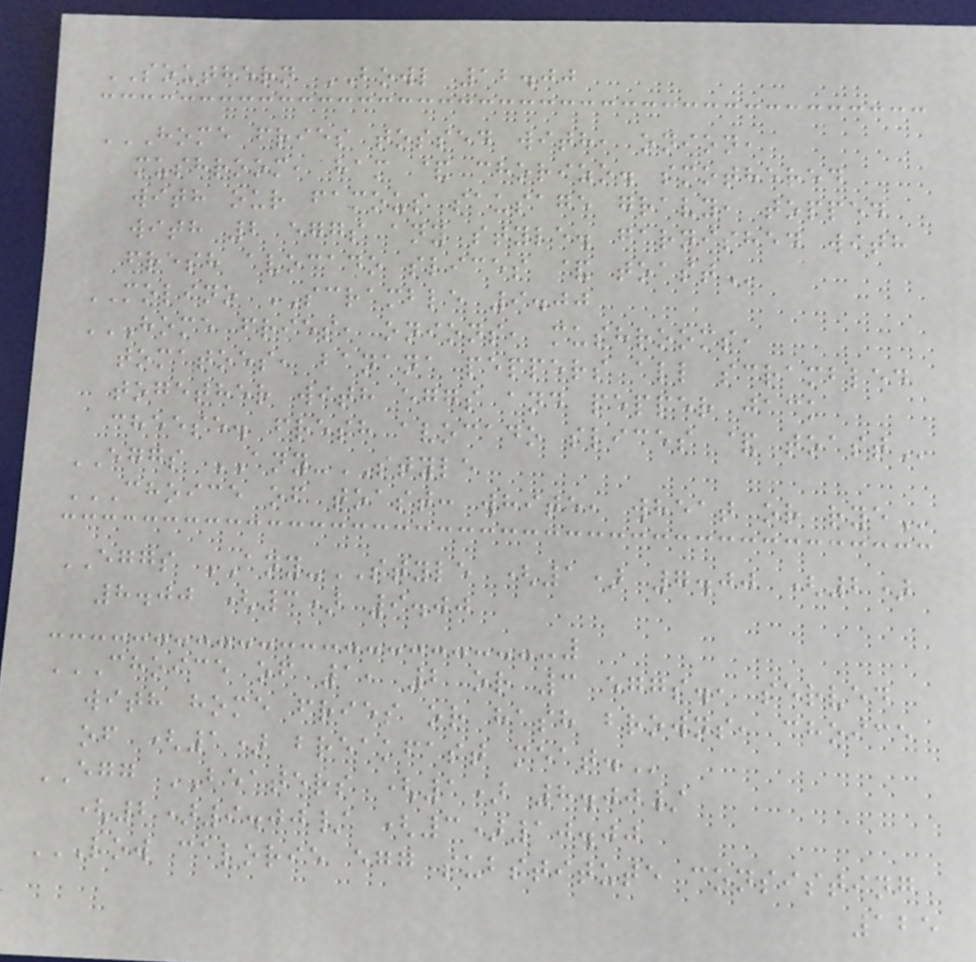SOUTHERN BOWL 12.00
HOME FRIES TOSSED WITH, ONION,
MUSHROOM, HAM & CHORIZO. SMOTHERED
WITH OUR FAMOUS SAUSAGE GRAVY, TOPPED
WITH 2 EGGS ANY STYLE. GARNISHED WITH
FRESH AVOCADO SLICES & TOAST
MOLINO SCRAMBLE 9.00
HOME FRIES, ONIONS, MUSHROOMS,
TOMATOES, BANANA PEPPERS ALL SCRAMBLED
TOGETHER WITH EGGS AND PEPPER JACK
CHEESE. FRESH AVOCADO SLICES & TOAST
EGGS ANY-STYLE
CHOICE OF TOAST: WHITE, WHEAT OR RYE
EGGS ANY-STYLE (1) 7.00 (2)
8.00 (3) 9.00
CHOICE OF 1, 2 OR 3 EGGS., SERVED
WITH HOME FRIES OR HASH BROWNS, CHOICE
OF (1) BREAKFAST MEAT.
EGG BEATERS (1) 8.00/
(2)9.00/ (3)10.00
LOW CALORIE EGG SUBSTITUTE CONSISTING
125
